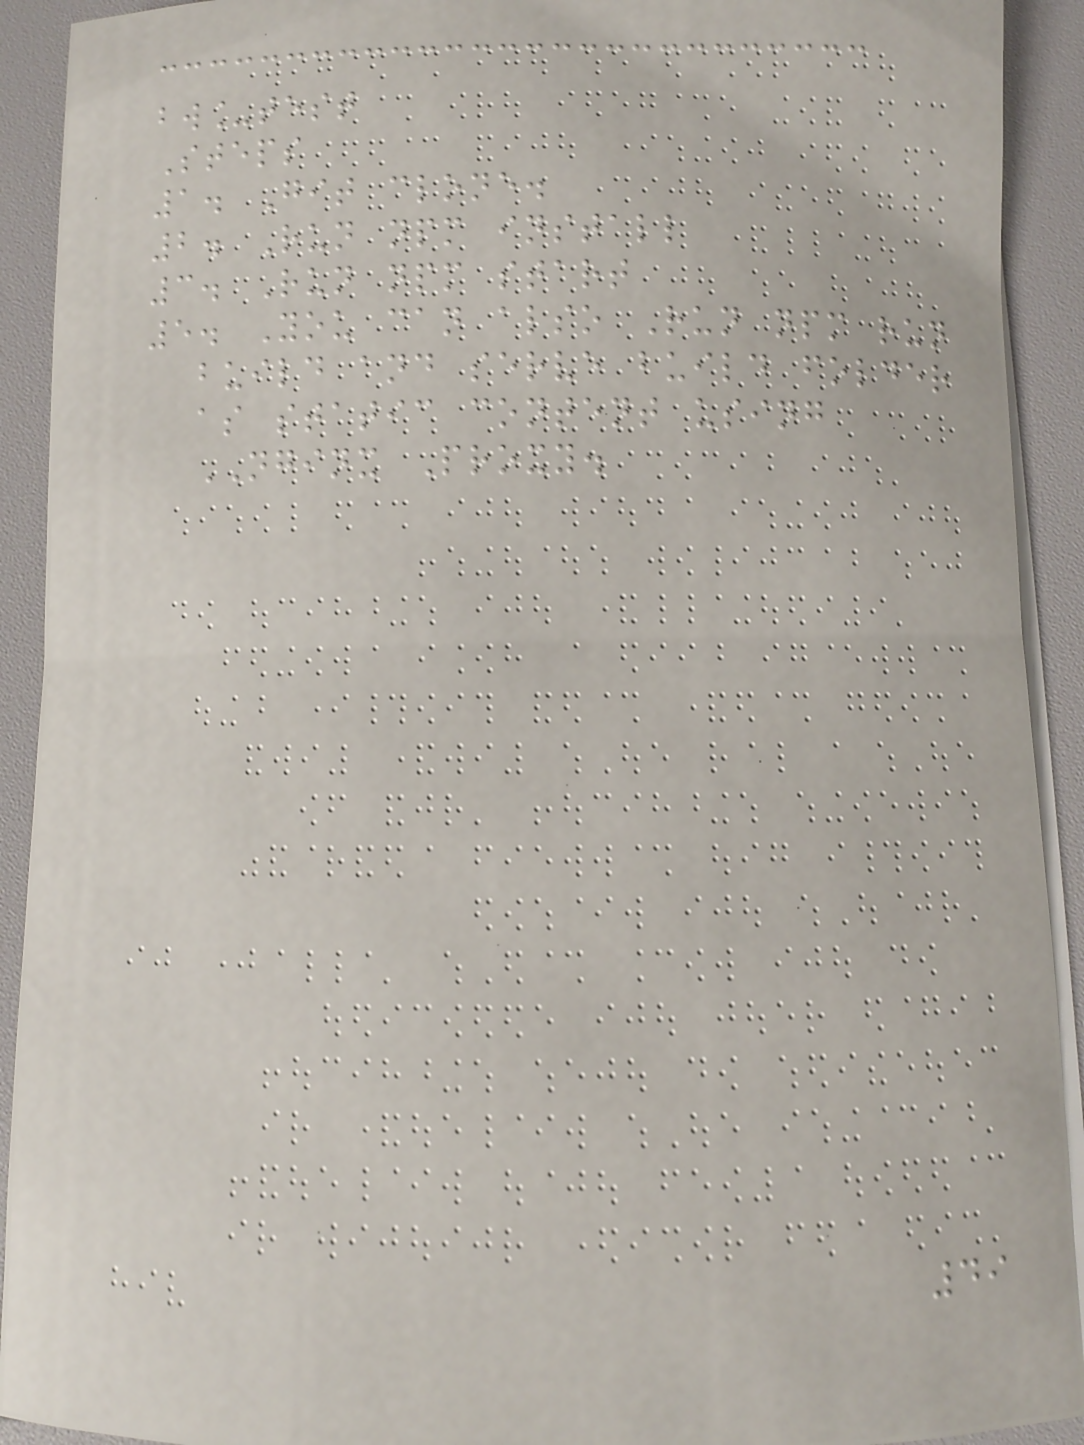bw_test
Steps
1. Git clone.
2. Run npm install
3. Run npm start
5. You can also Run npm run
build and serve build folder
as static content using
NGINX Proxy.
49
